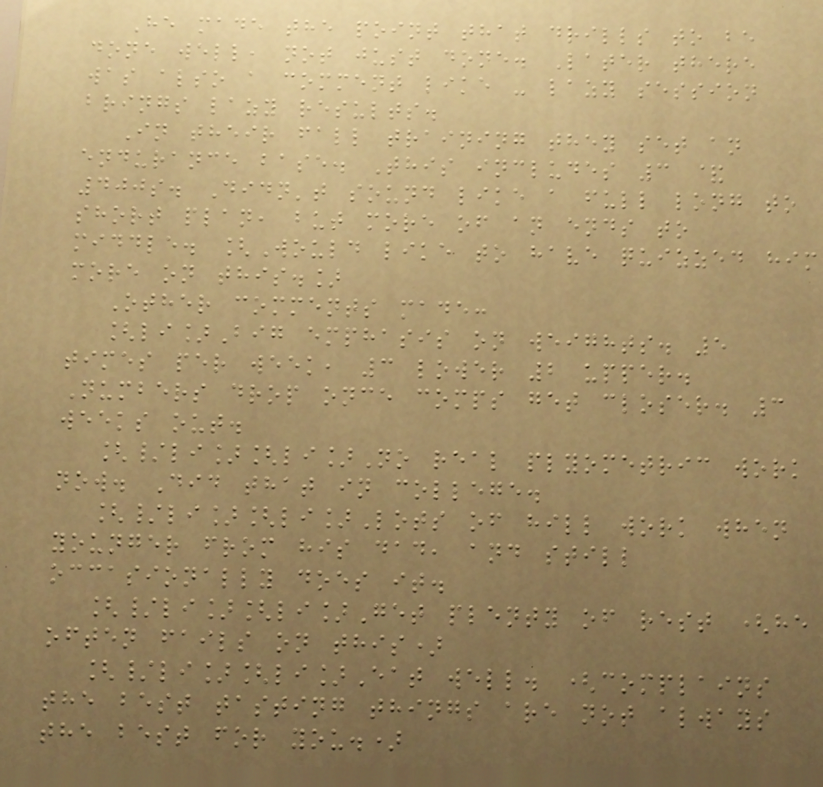He made the point that drills to be
done well, not just done. Later there
was also a comment like - lazy session
brings lazy results.
In their fall training they set an
endurance base. This includes 3 &
400s. Didn't sound like a full long to
short plan, but more of an ends to
middle. [Would like to have quizzed him
more on this.]
Other comments made:
[li]Big emphasis on weights. 5
times per week, 3 lower 2 upper.
Numbers drop once comps get closer. 3
weeks out.
[/li][li]No real plyometric work
now. Did that in college.
[/li][li]Lots of hill work when
younger from his dad, and still
occasionally does it.
[/li][li]Get plenty of rest (he
often fails on this)
[/li][li]Eat well. (complains
the best tasting things are not always
the best for you.)
